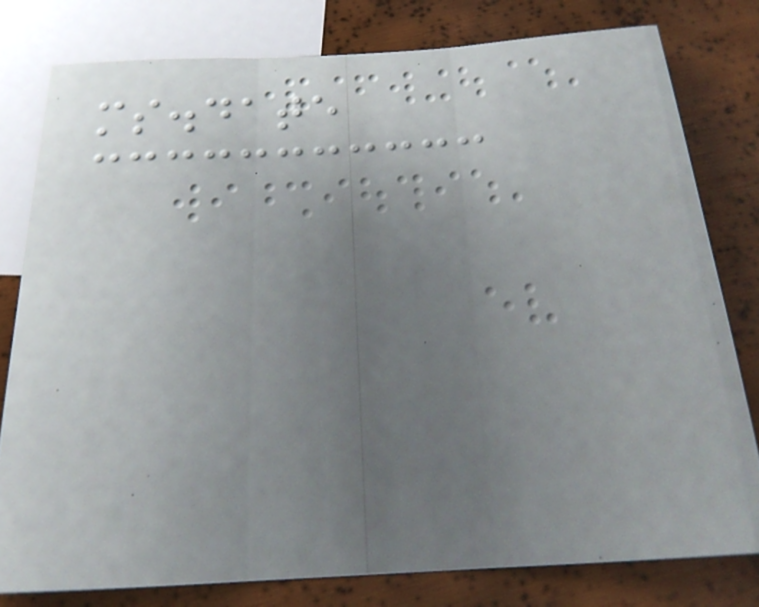ms.date
